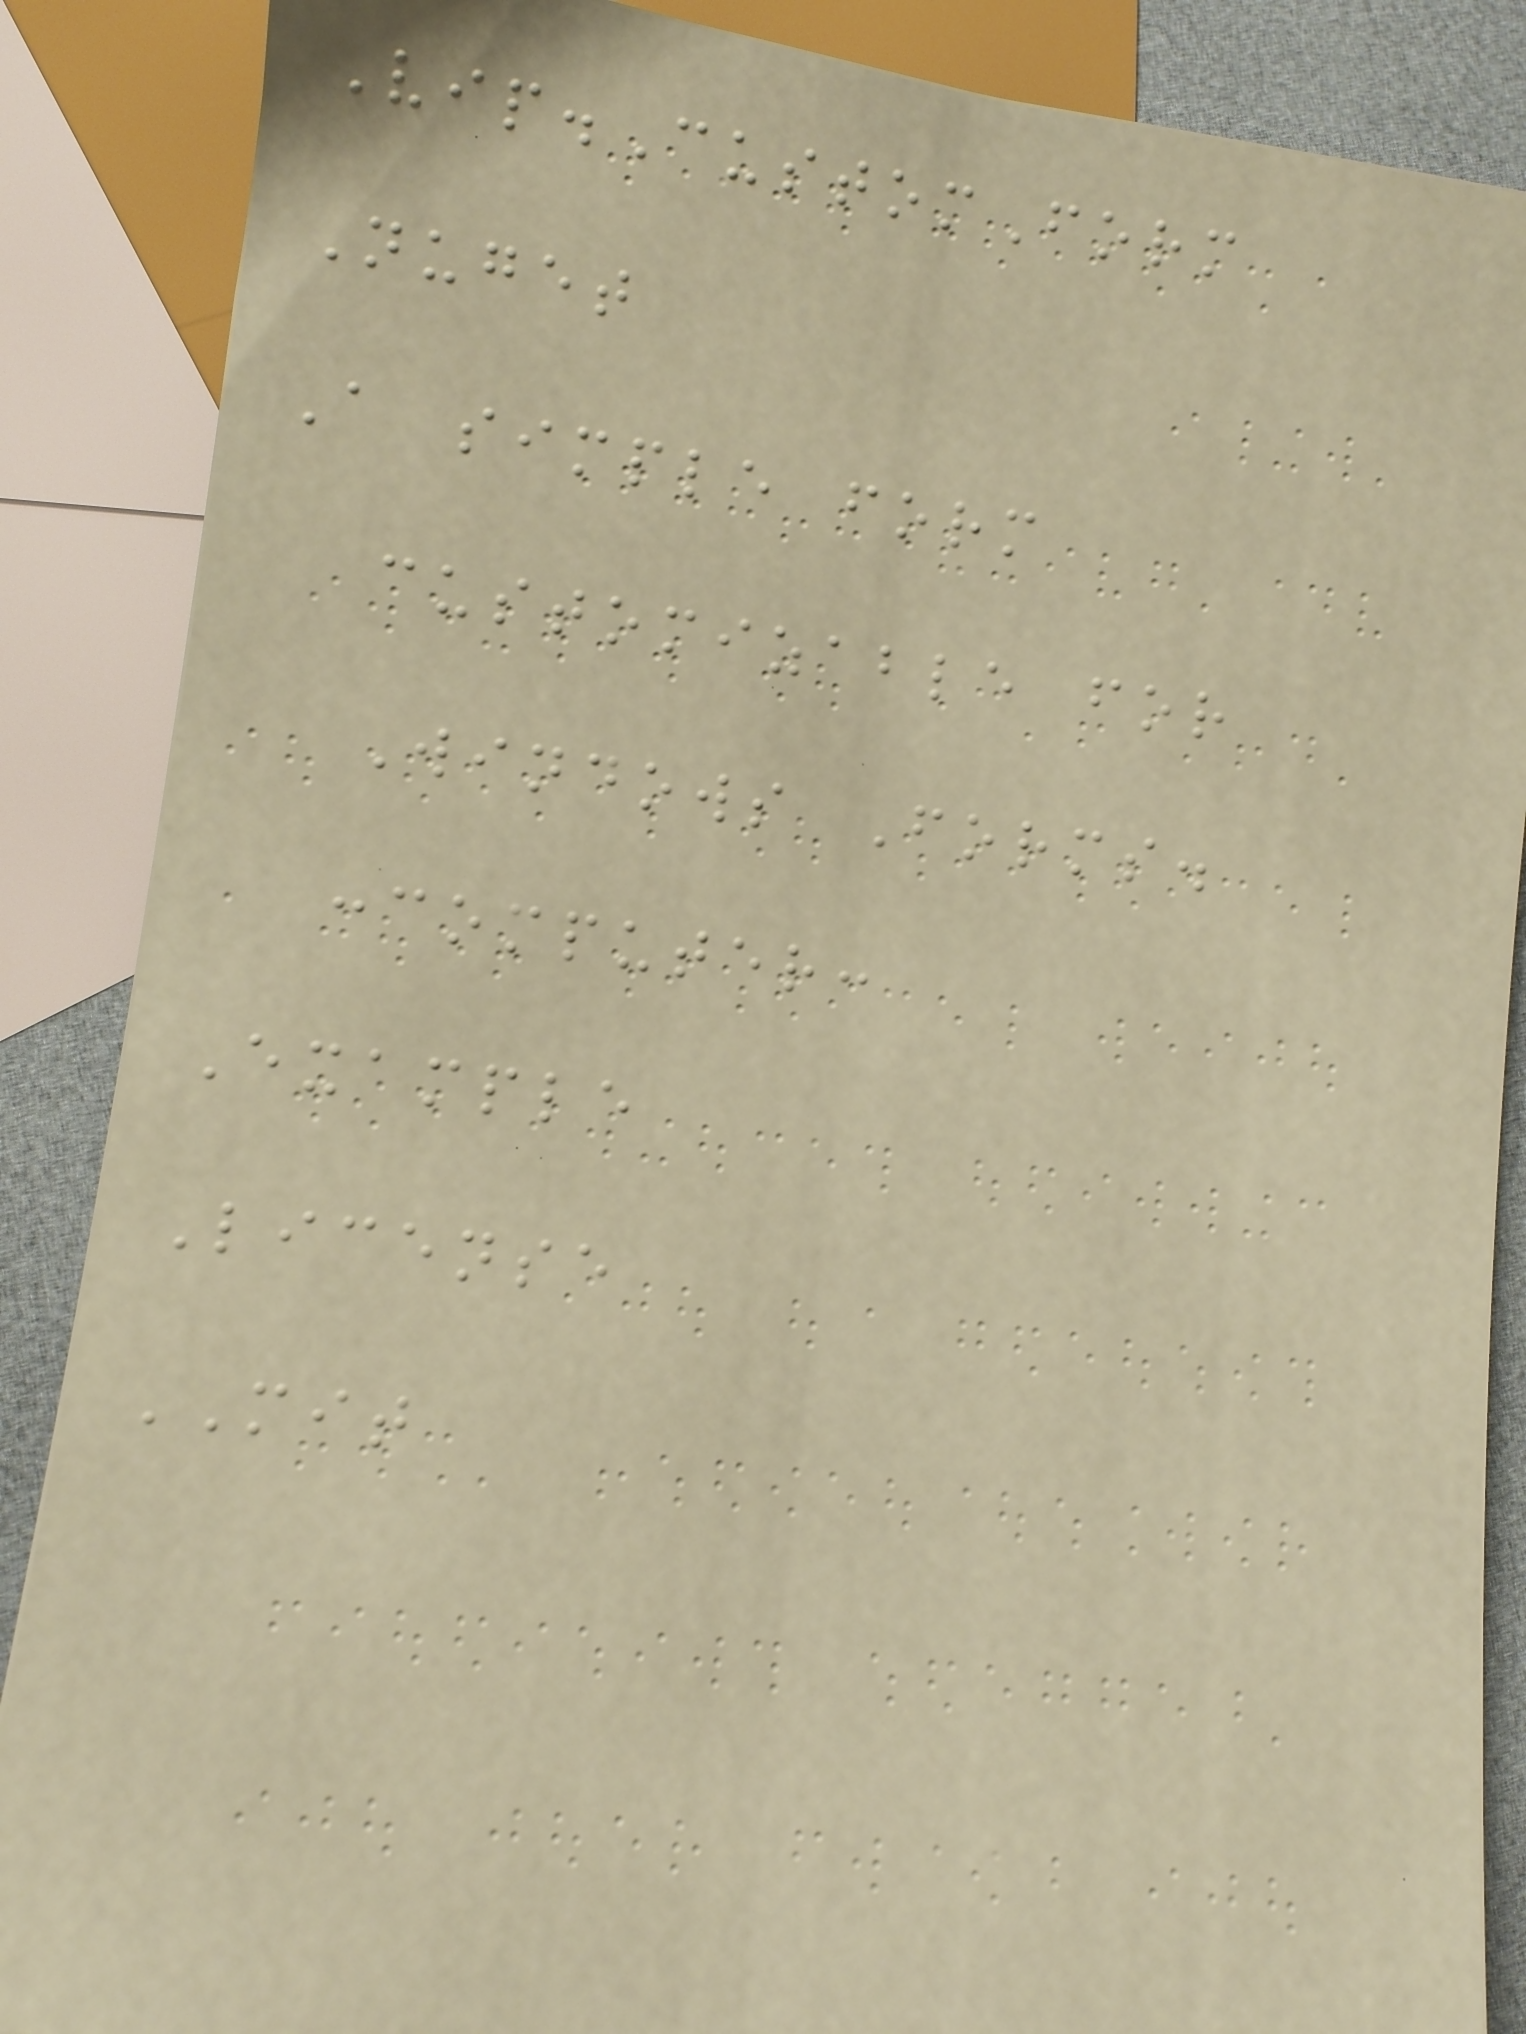Vip.CustomForm
Nuget
A simple form
customizable for
Windows Forms.
:computer:
Example
License
MIT
